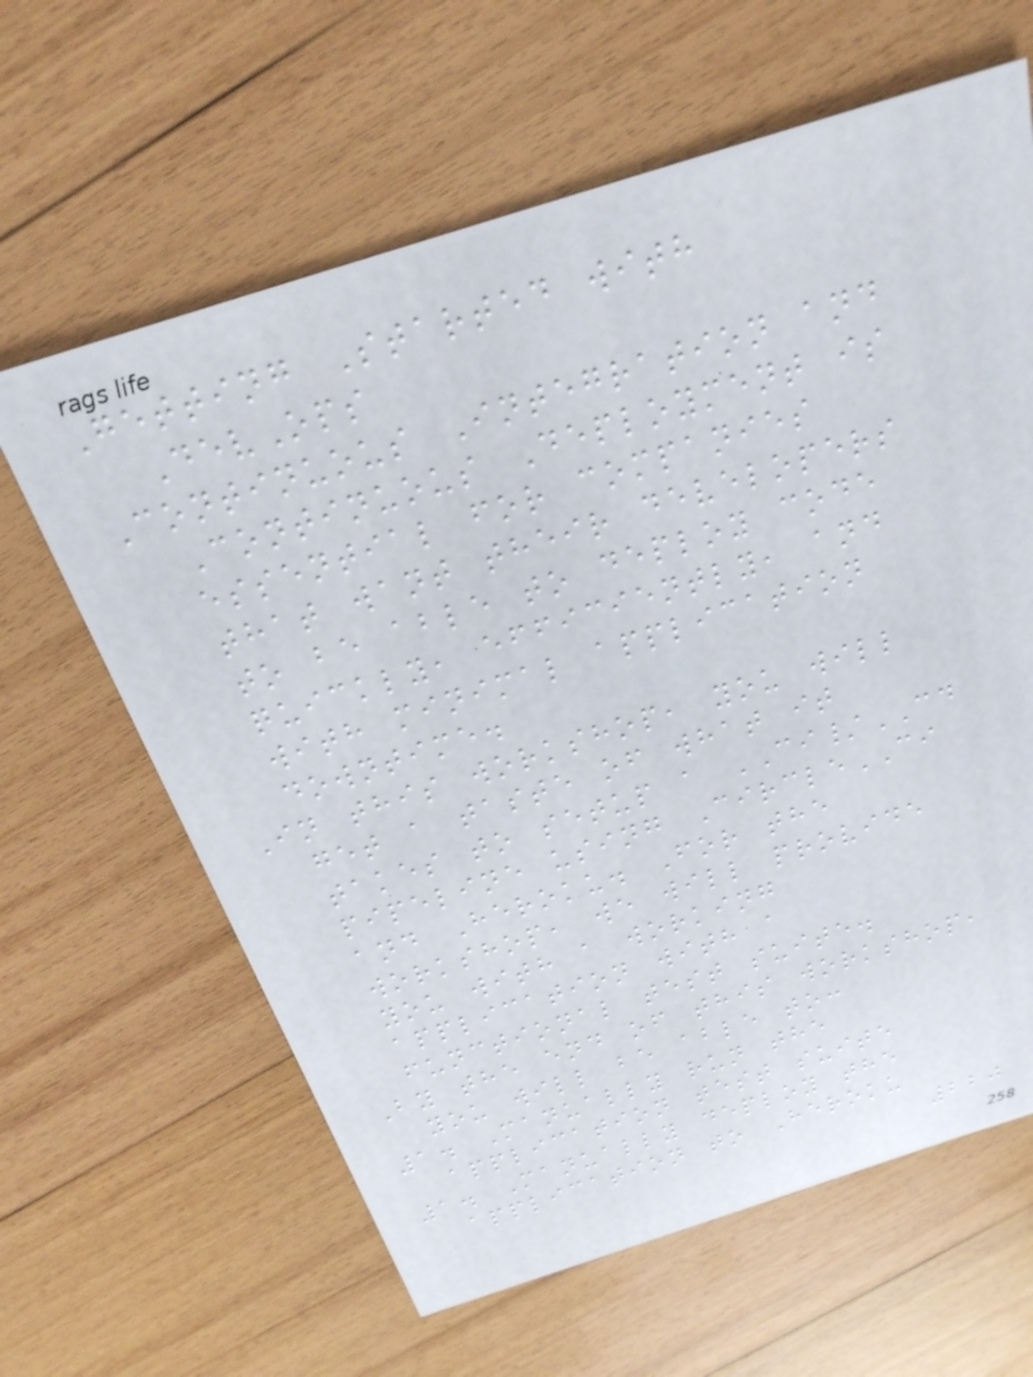Getting Started with
DevOps
Continuous Integration and
Continuous Deployment is
essential for companies
that want their developers
to be able to deploy code
quickly, efficiently, and
with minimal application
downtime.
In this workshop, you will
get a taste of what it
takes to setup a CI/CD
pipeline using CircleCI
and Heroku. For the
workshop, we will provide
you with a working
application with a
functional test suite.
By the end of this workshop,
you will be able to:
1. Manually run the
application test suite
1. Manually deploy the
application to Heroku
220
